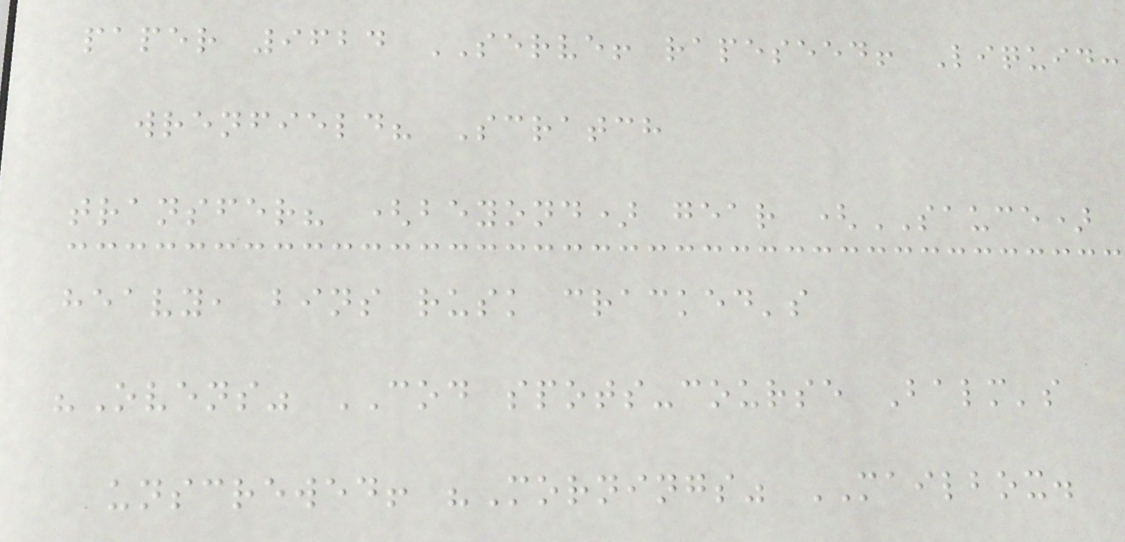paper 9624 SERVE! rapeseed! Liquid:
wrenfield? Scratch
transfer? (beyond) gear (SAUCE)
heavy, bins rusk cracked's
"Ovens" COD spots-course Balm's
unscrewed! "Mornings" MAILBOX.
